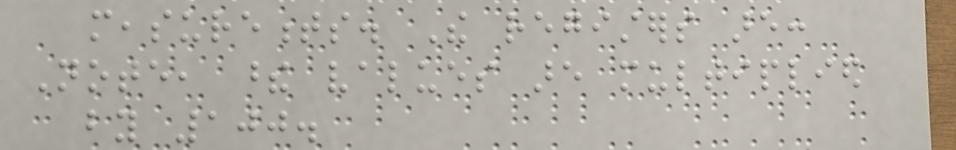measurements. The registers are:
Note, these values are multiplied
by 100.
